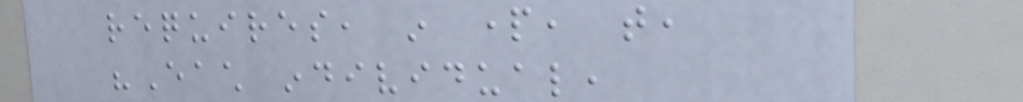requires, in part, that,
"Each individual,
